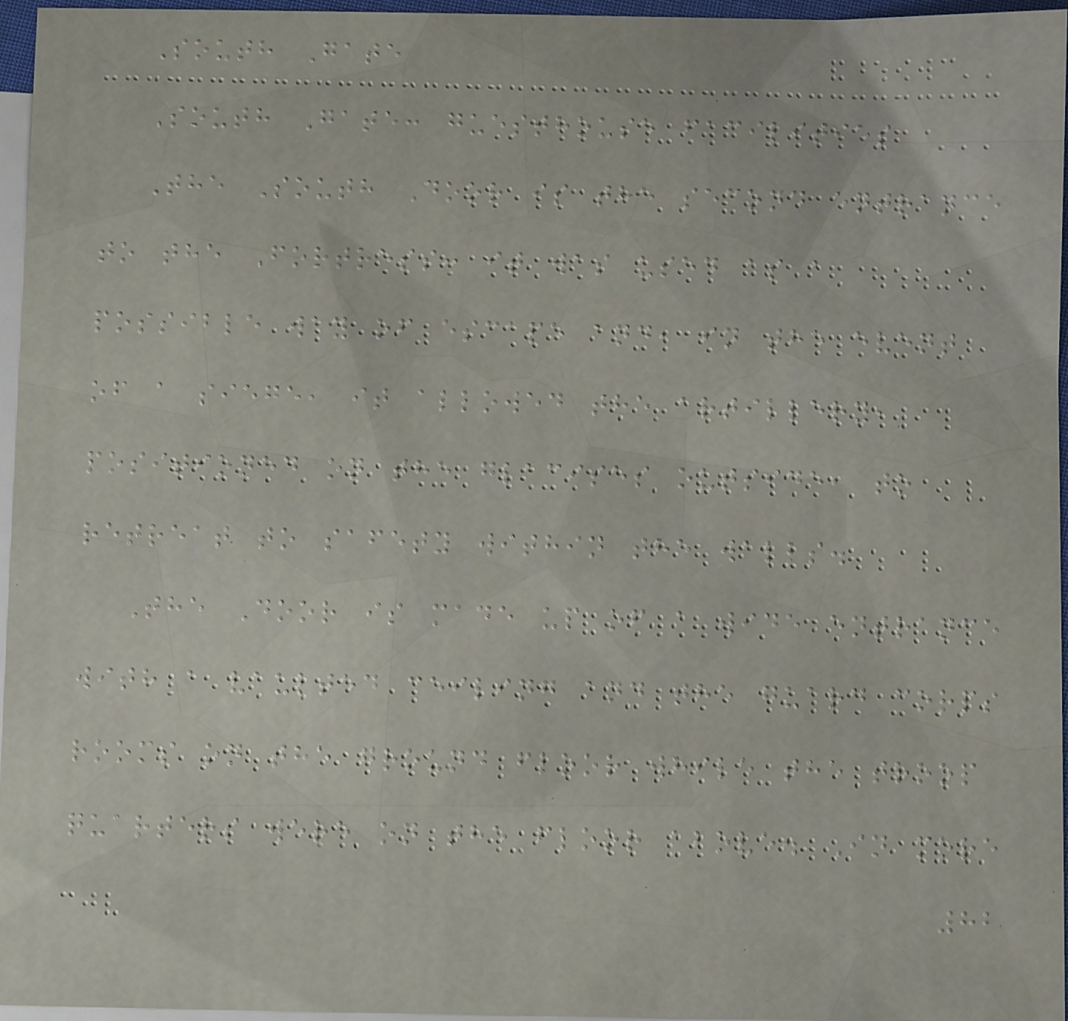South Gate
South Gate: guesthouse facilities
The South Door is the second entrance
to the Fortress: it was used as a
possible way of escape and, in the event
of a siege, it allowed the artillery,
positioned on the glacises outside, to
retreat to safety within the walls.
The Door is made up of a wide entrance
with a vaulted ceiling and the guard corps
rooms on the ground floor while the troop
quarters were on the floor above. In more
82
